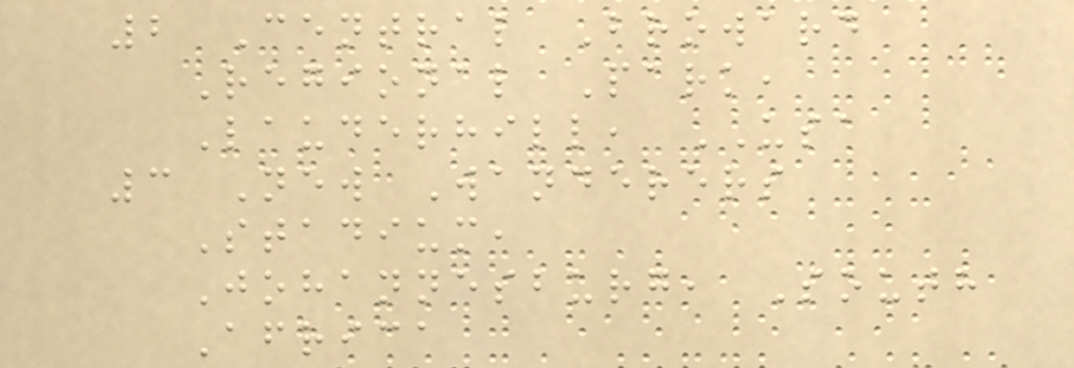2 Central Broward
Regional Park,
Lauderhill, USA
3 New Wanderers
Stadium,
Johannesburg, South
Africa
